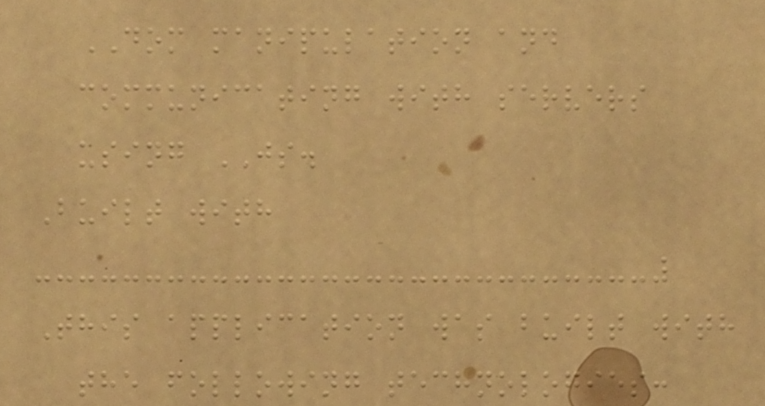DOM manipulation and
communicating with servers
using JS.
Built with
This application was built with
the following technologies:
